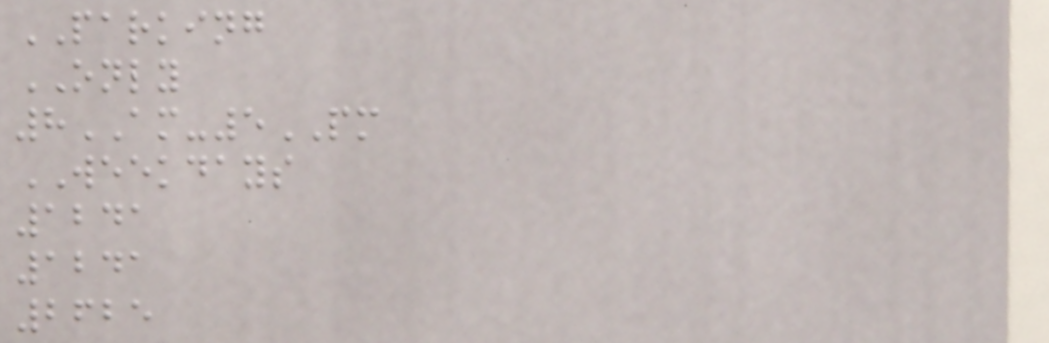PARKING
ONLY
8AM-5PM
WEEKDAYS
1241
1241
2625
